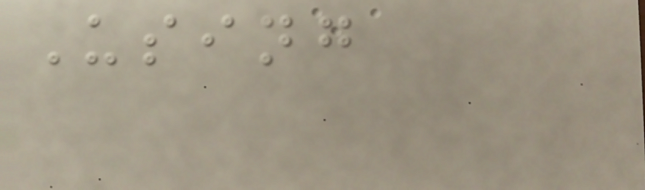Using
